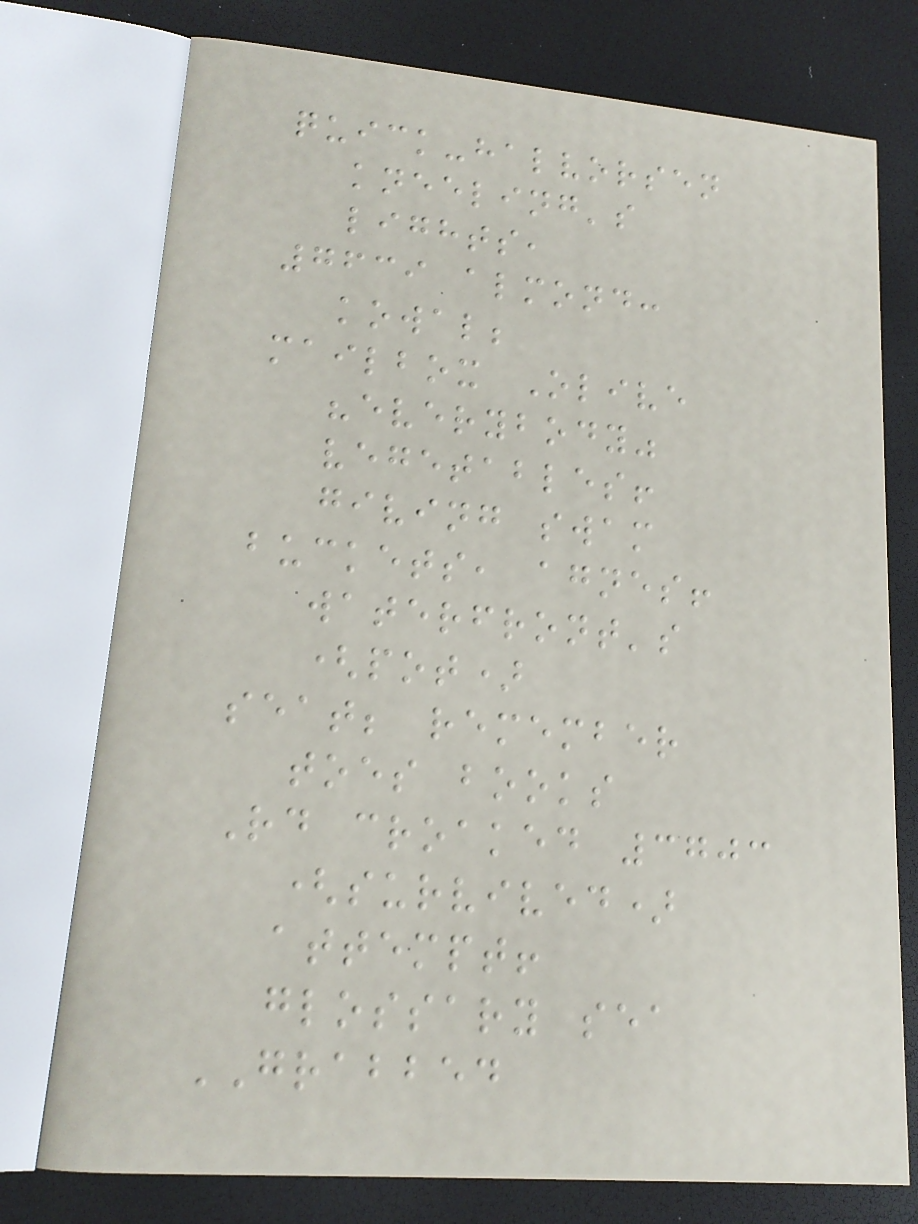quick-halvorsen
kneeling's
lights,
7639 almond:
kowal;
mailbox Olive
"everybody"
vegetables!
giving swam
buckets, agnes!
waterfront's
(pot)
seat; remember
toes books
Rd croaked 3703
(survived)
attempt!
glossary sea
GRABBED
